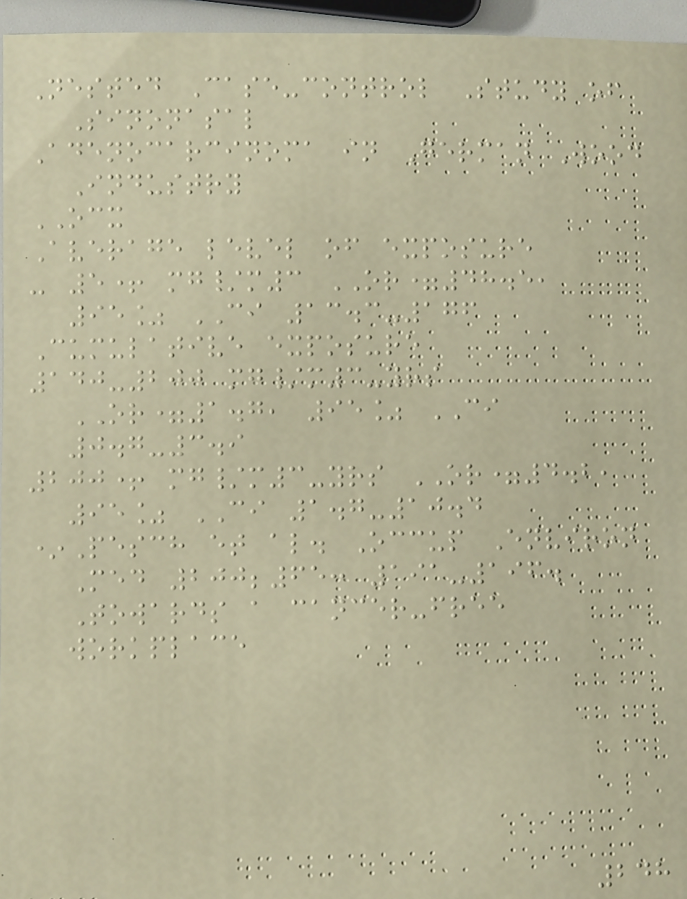Nested Case-control Study of
Sinonasal
Adenocarcinoma in German Wood
Industry
OCX
Average level of exposure
- 5+ mg/m3 OR=48.5,
95% CI 13.3-176
Cumulative exposure
140-200 mg/m3-yrs
OR=1.7, 95% CI
0.7-3.9
200+ mg/m3-yrs OR=4.2,
95% CI 1.7-10.4
*Pesch et al. Occup Environ
Med 200;65: 191-196.
Towards a cancer-free
workplace
248
